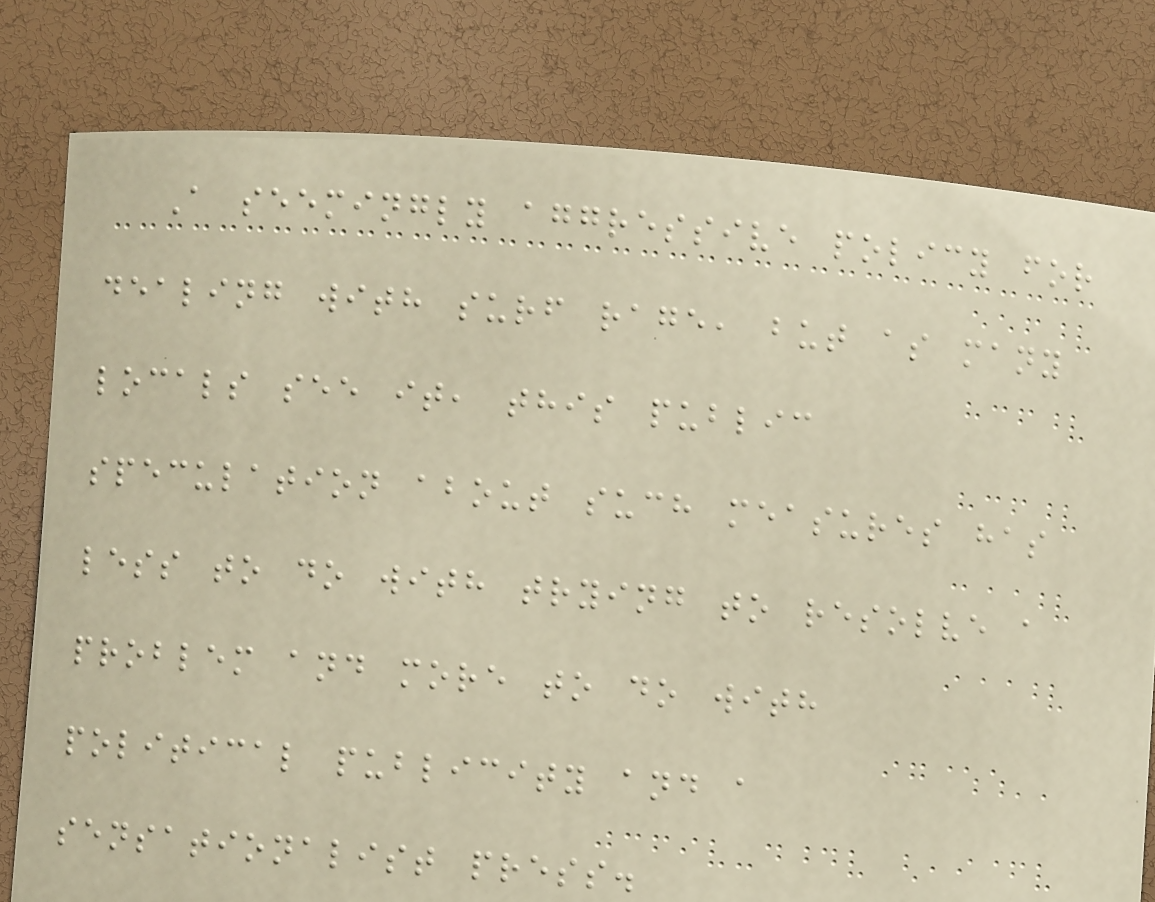A seemingly aggressive policy for
dealing with surf rage, but as many
locals see it, this public
speculation about such measures has
less to do with trying to resolve a
problem and more to do with
political publicity and a
sensationalist press.
